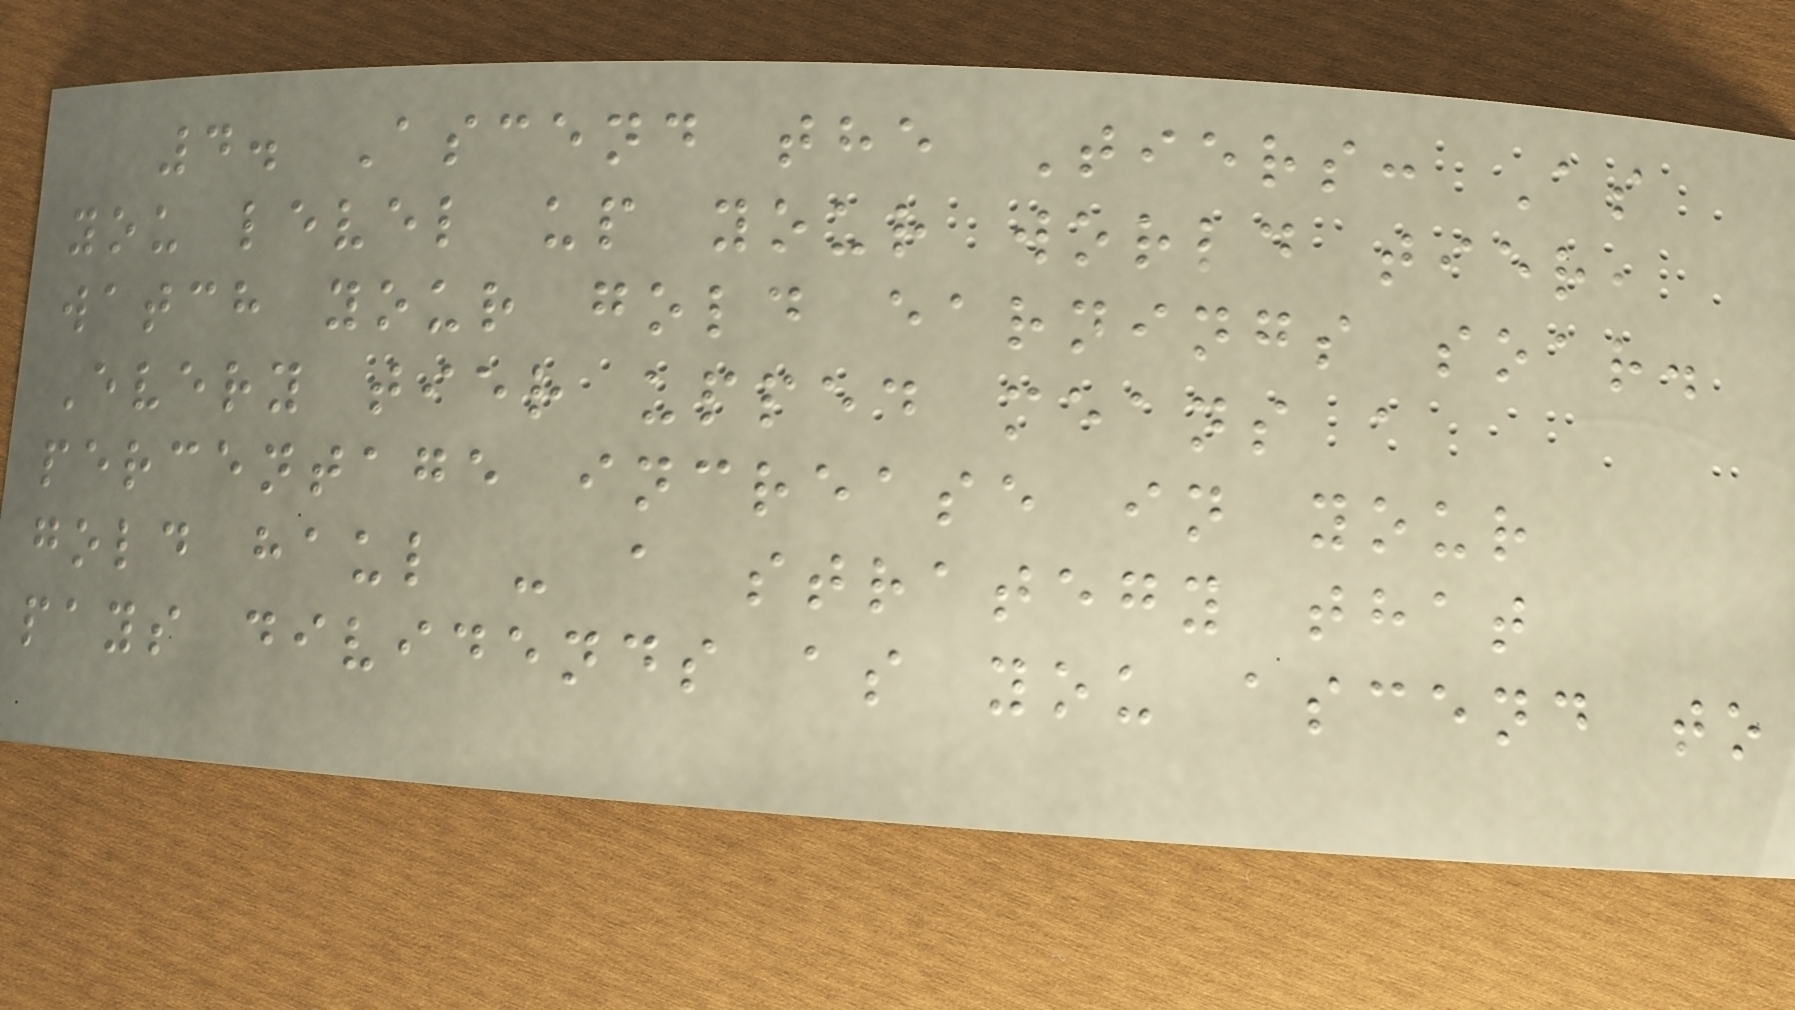4. Ascend the Tiers: As
you level up your world tier,
watch your gold earnings soar.
Every tier upped means a
percentage increase in your
gold haul - a strategy that
pays dividends as you ascend to
